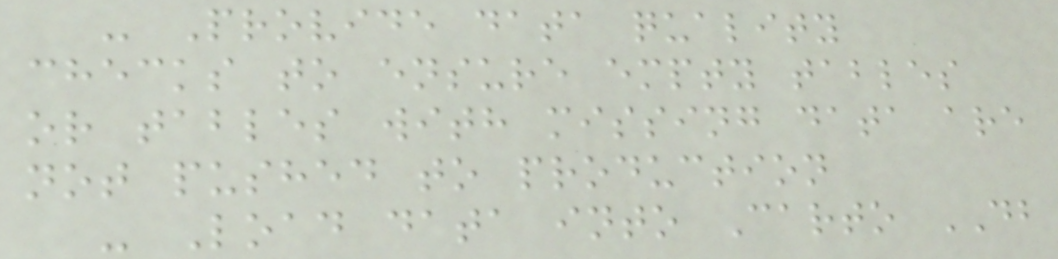- Provide data quality
checks to ensure empty tables
or tables with missing data are
not pushed to production
- Load data into Carto DB
